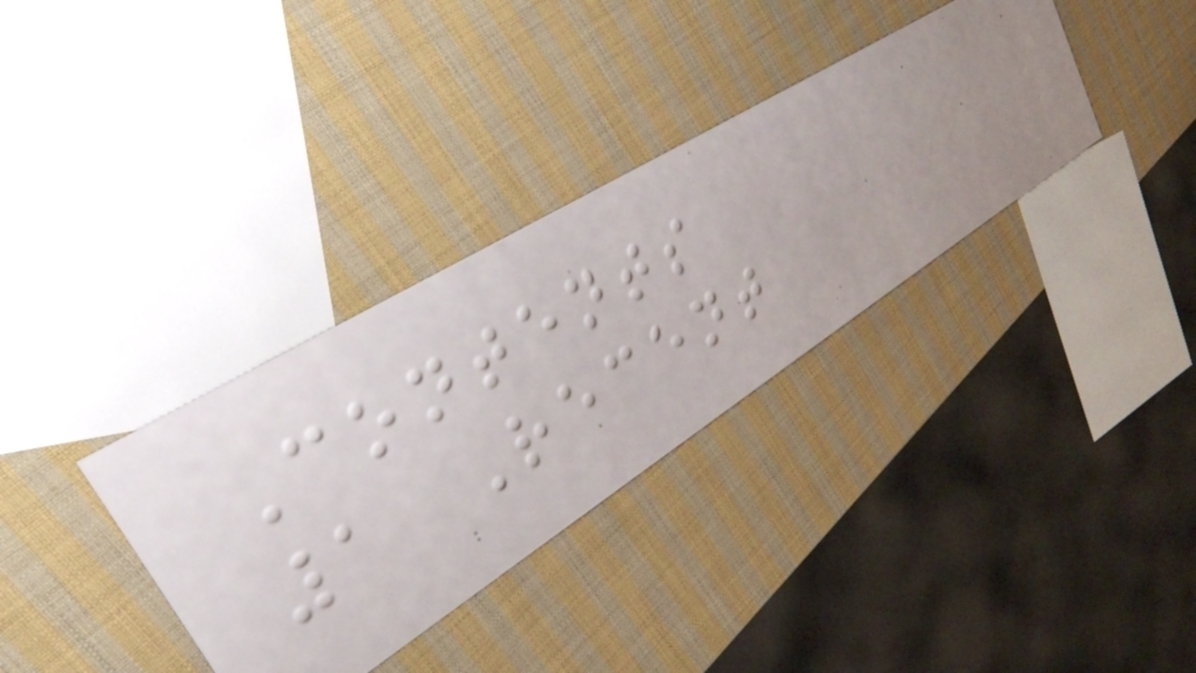Contents
1 Recent
